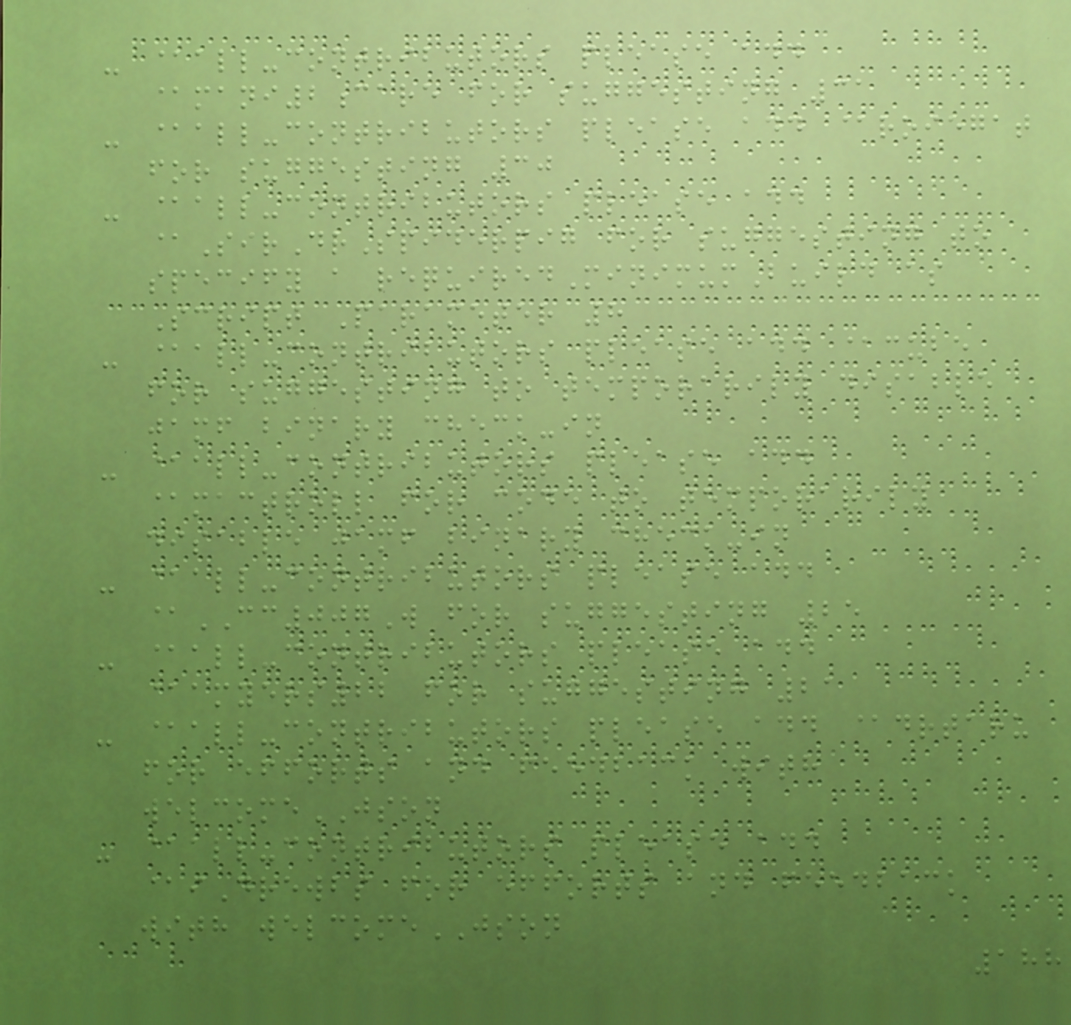- @all-contributors please add
@mani2care for suggesting 31
- @all-contributors please add @roiegat
for suggesting 30
- @all-contributors please add
@SirDrSpiderpig for suggesting to
specify a requiredMinimumBuild as
Script Parameter 8
- @all-contributors please add @cube
for suggesting to temporarily disable
jamf binary check-in
- @all-contributors please add
@mactroll for code to temporarily
disable jamf binary check-in
- @all-contributors please add
@CC007W for suggesting 25
- @all-contributors please add
@amyers22 for suggesting 21
- @all-contributors please add @drtaru
for efforts and feedback with
welcomeJSON
- @all-contributors please add
@iDrewbs for efforts and feedback
with welcomeJSON
188
